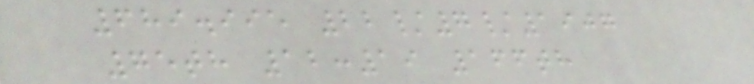689.995 22/7/1907
75th 12:19 166th
